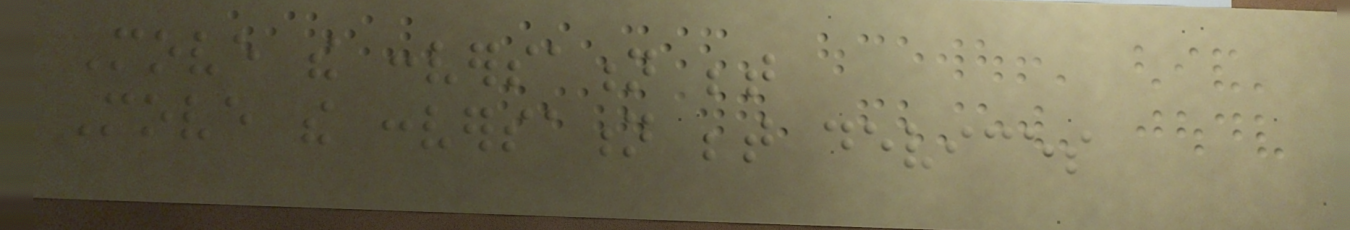Move the conversation between
Move the conversation between devices
